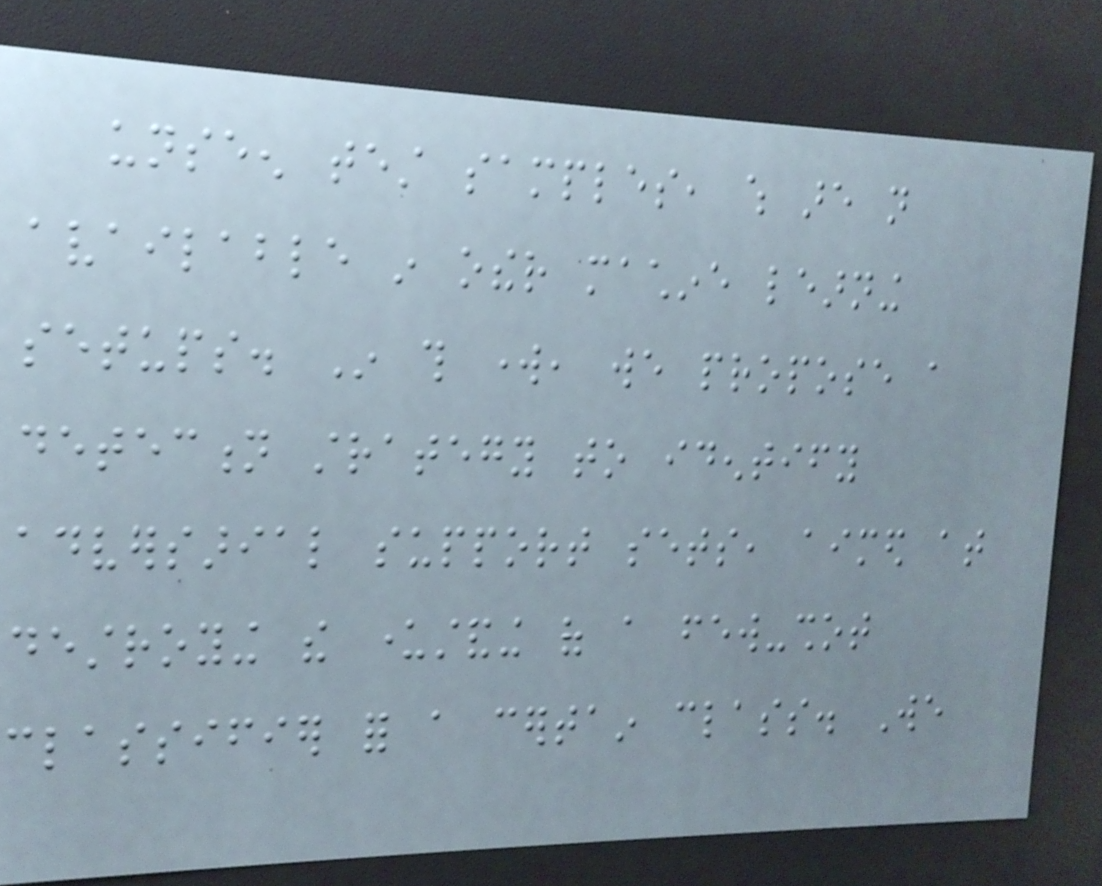unseen test samples, which are not
available in other machine learning
setups. In this work, we propose a
detection strategy to identify
adversarial support sets, aimed at
destroying the understanding of a few-shot
classifier for a certain class. We
